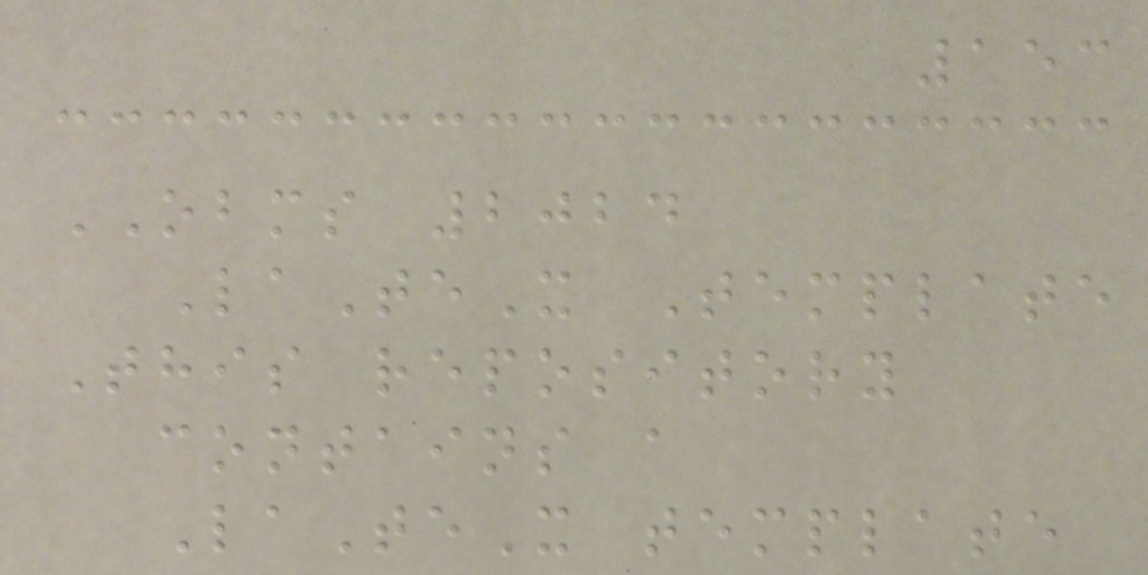153
OBMS 2024
LaTeX Template
This repository
contains a
LaTeX template
